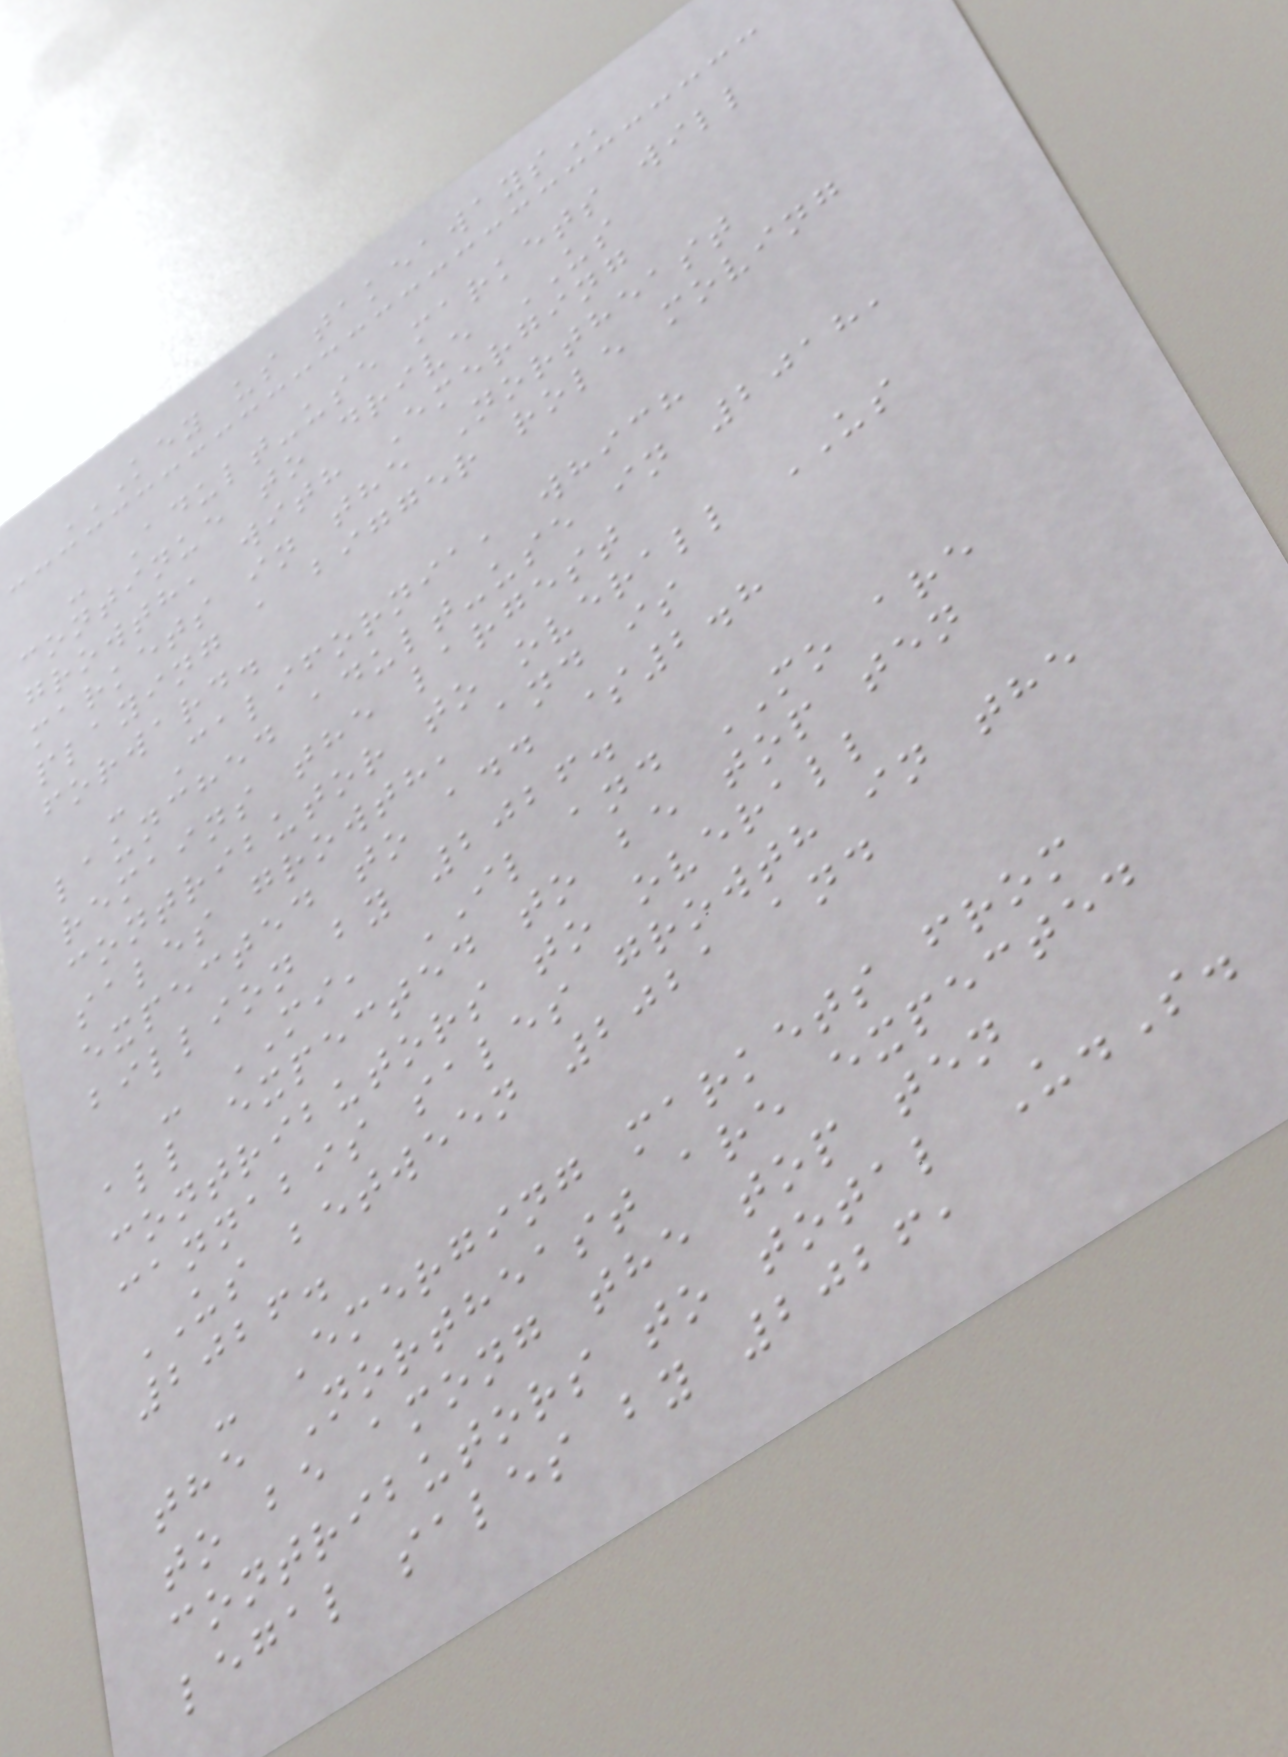KEY US TAKEAWAYS
- Adult-use markets will
continue to drive US
growth, with Emerging
markets in the Northeast
playing a bigger role moving
forward.
- California, which
launched adult-use in 2018,
remains the largest
contributor to overall US
sales growth, and is
expected to add $2.8
billion by 2026.
- MI, IL and MO are
all expected to be top ten
contributors to overall
cannabis sales growth in the
US between 2021 and
2026.
- Emerging markets from
the Northeast are expected
to be among the top ten
contributors to total U.S.
legal sales by 2026,
